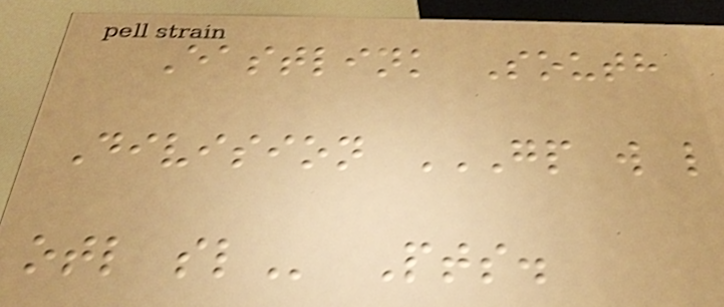Eastlink South
Division GP W L
OTL SL Pts.
